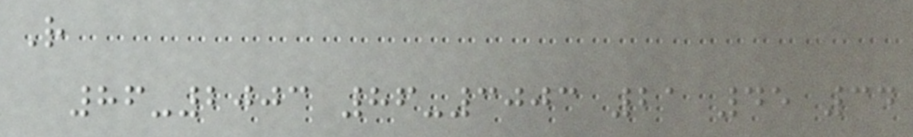R
86-2003 86-3003 21 45 34
